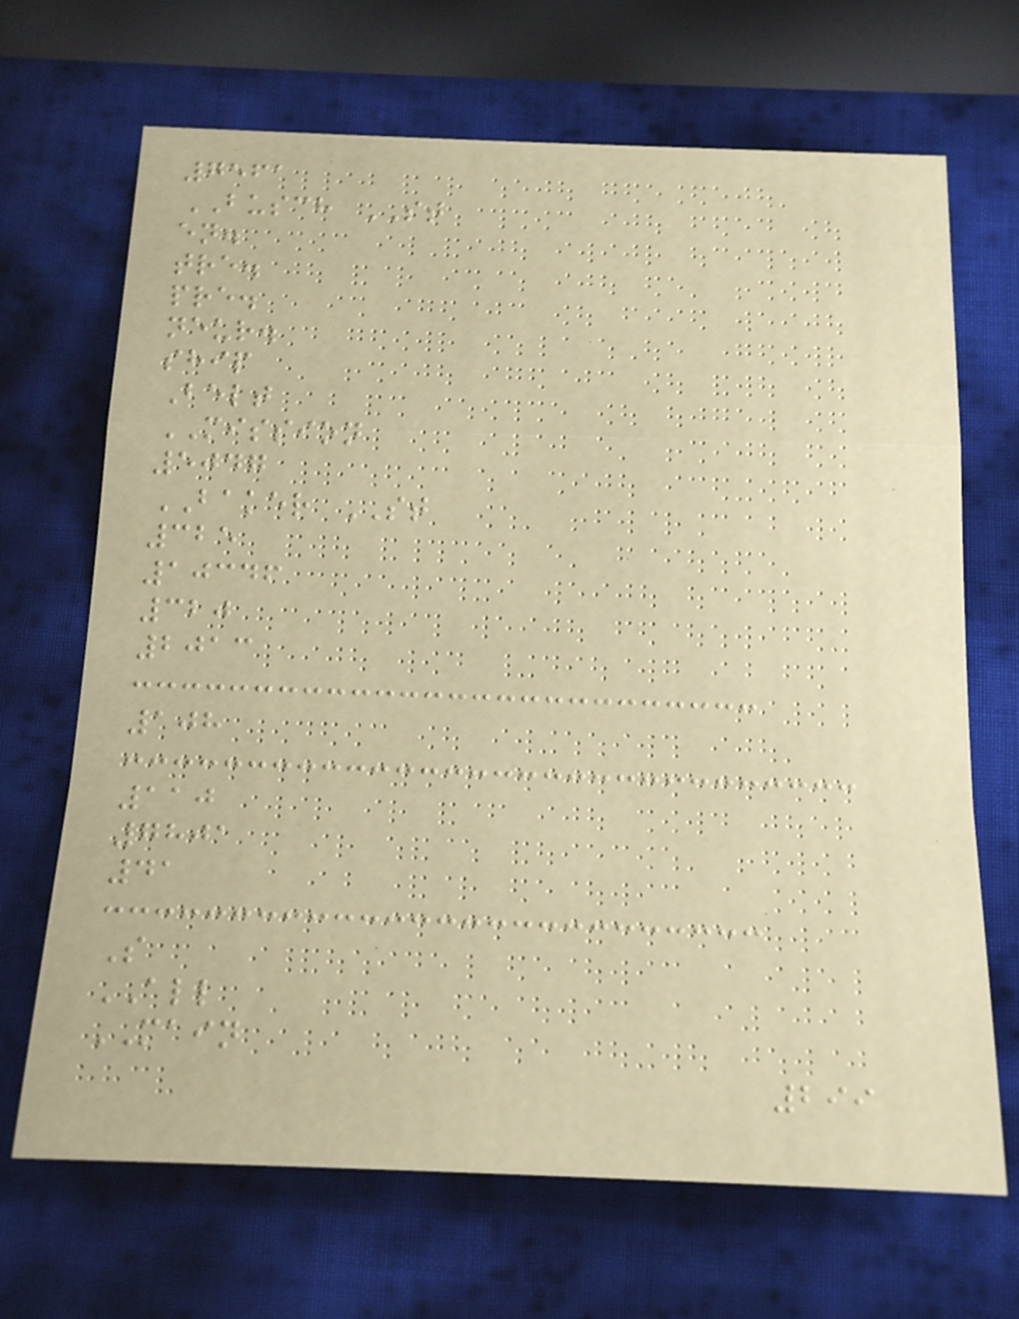7561
BUSCH ST
en.
tre.
pre.
neur.
ship
Belt
MISSION
5047
BAKER ST
325
10346
320
2013
108
110
7801
41
S
ALL
MAIN
299
